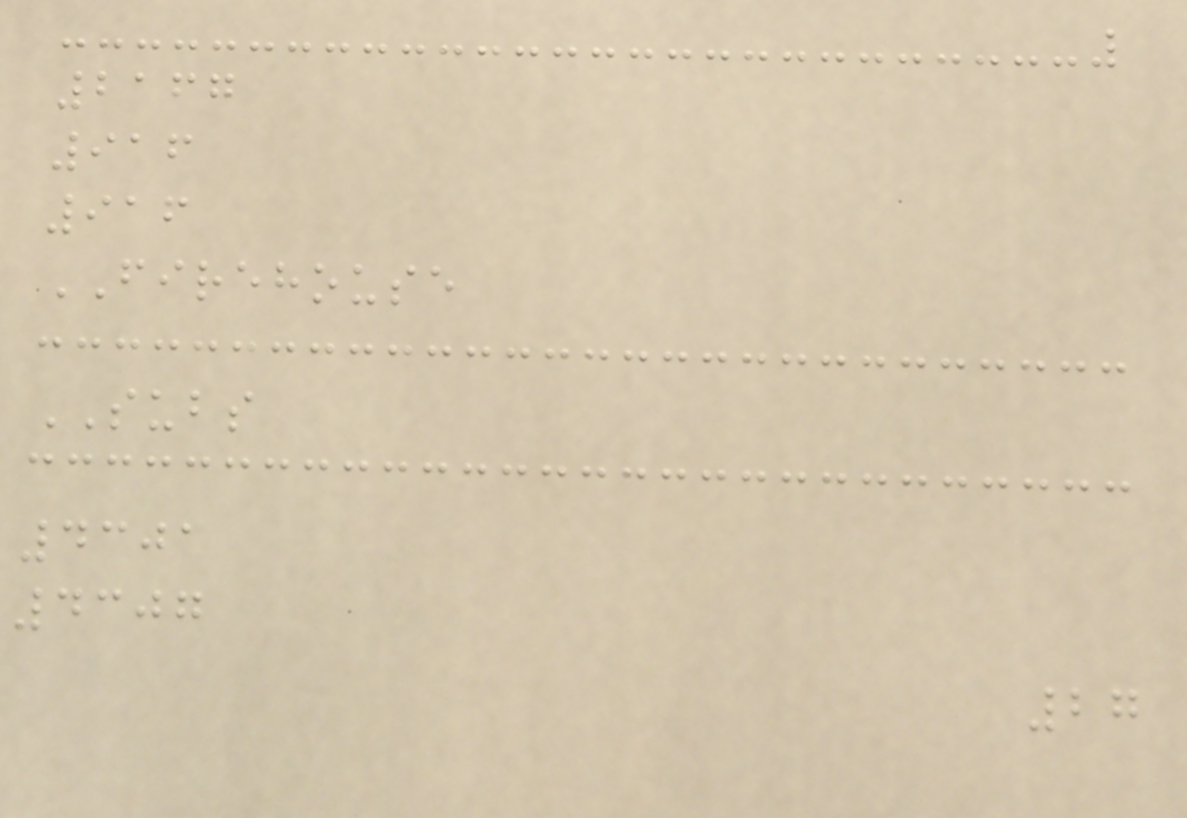2167
916
916
FIREHOUSE
SUBS
4301
4307
27
